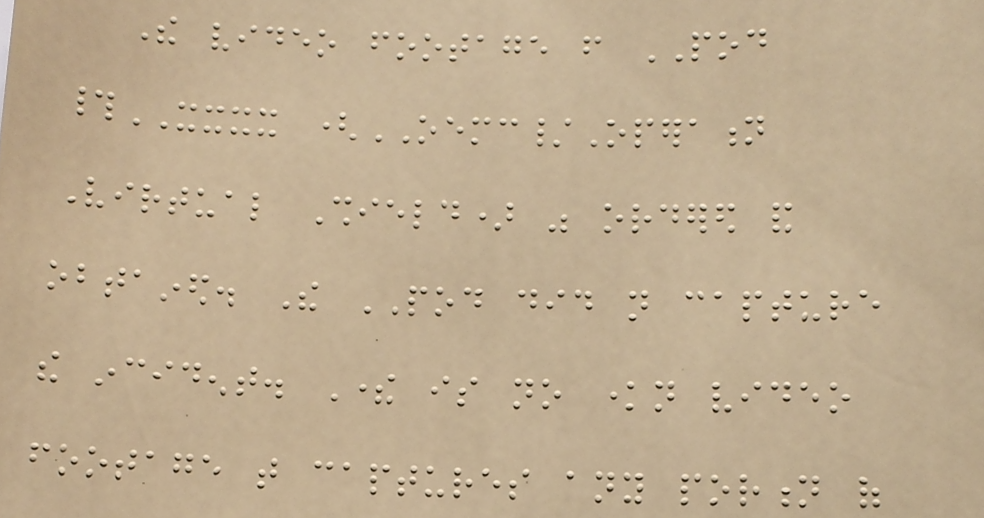The video footage from POD
#XXXX (OEMC/Operation
Virtual Shield) was ordered and
obtained. The POD did not capture
the incident. There is no known video
footage that captures any portion of
